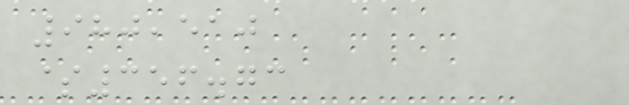980,510
$356.73
